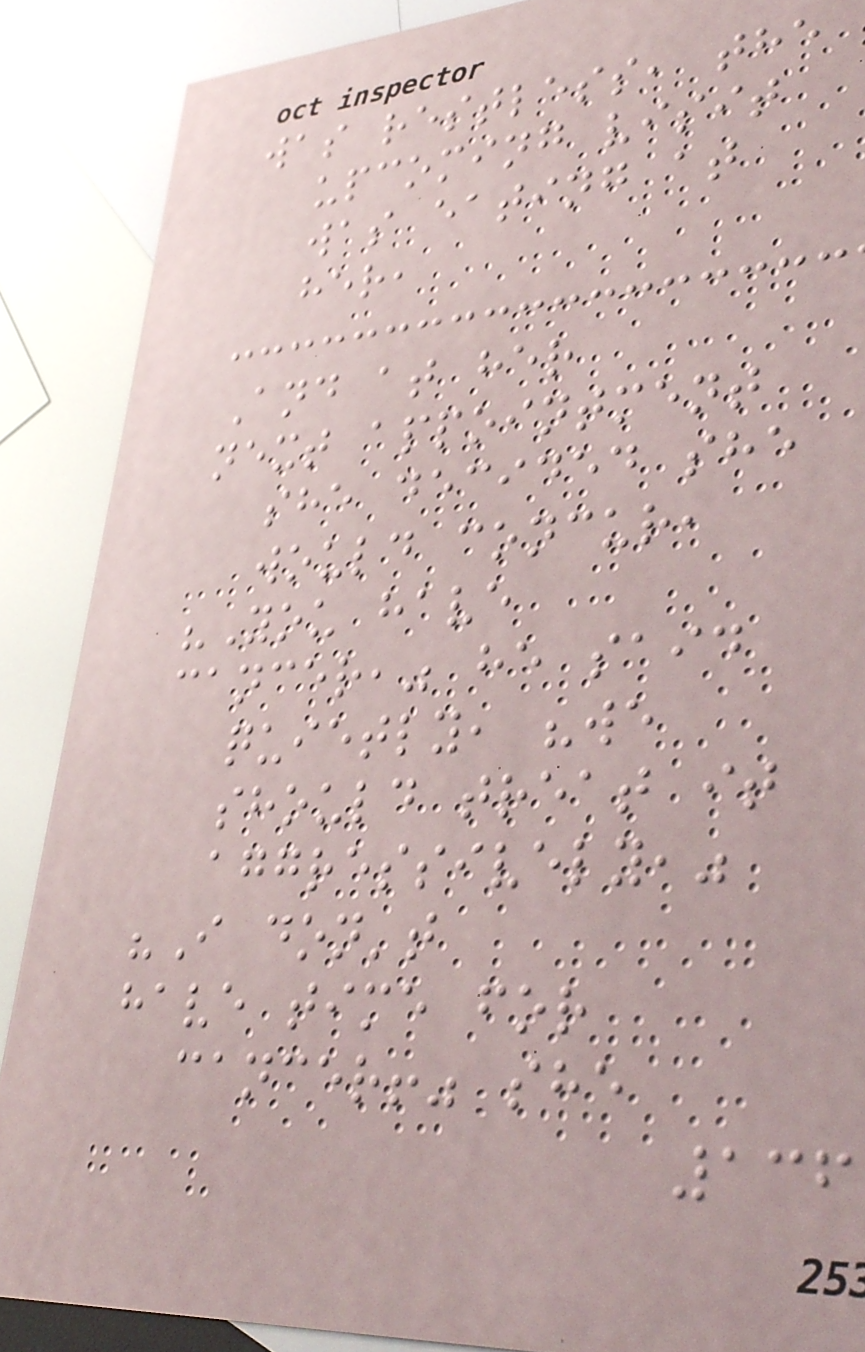was restless, the
upcoming visit
was eating at
her,
And at her
next appointment
she decided she
would concur,
"You have
cancer," he said
quietly, "we
should treat it
aggressively,"
"I don't
have time for
cancer!" she
136
